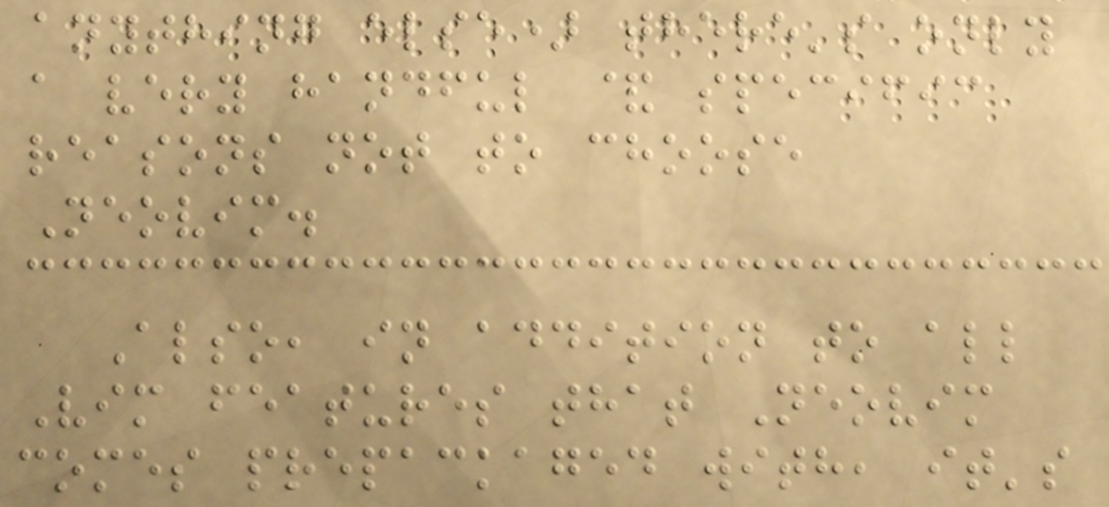anything else) there's only
a very handful & specific
reasons not to choose
Neovim.
Also, in addition to all
Vim features that Neovim
comes prepackaged with, it's
